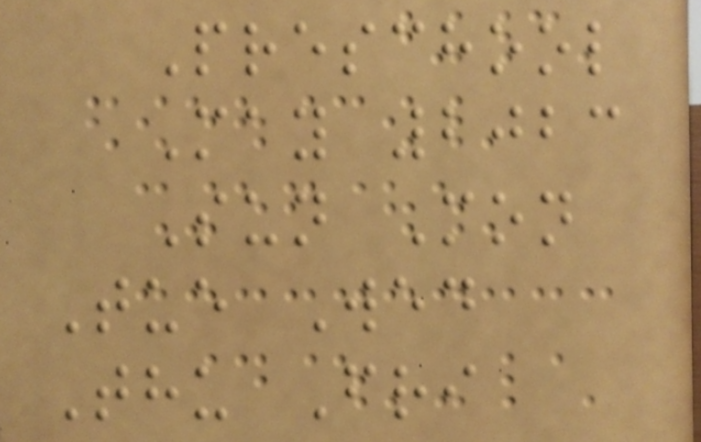Preschool
May 2023
Sun Mon
Tue Wed
Thu Fri
